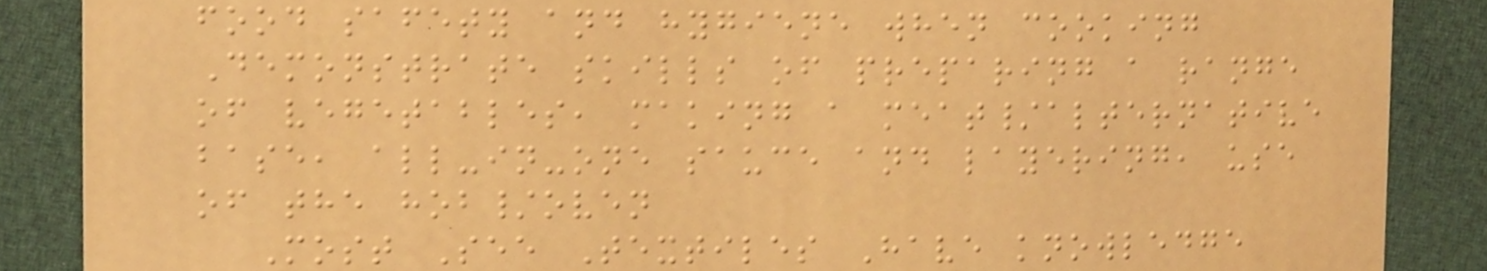food safety and hygiene when cooking
Demonstrate skills of preparing a range
of vegetables, making a meat/alternative
base, all-in-one sauce and layering, use
of the hob/oven
Most See Textiles Have knowledge
